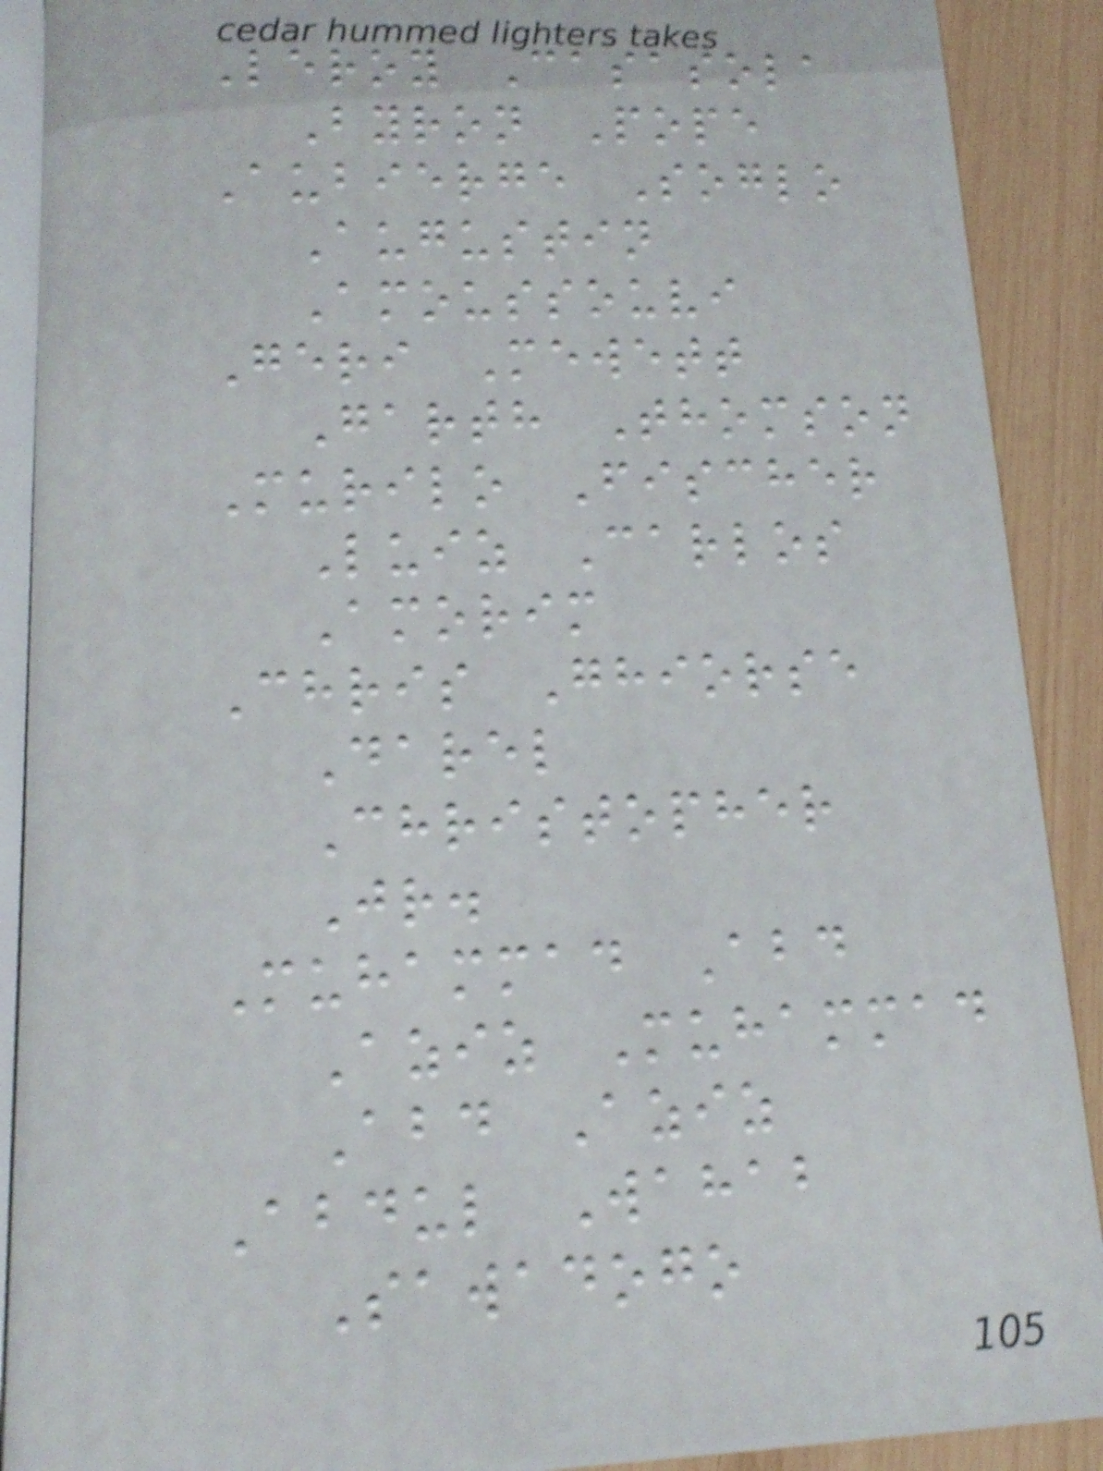Leroy Casasola
Byron Pope
Aubierge Soglo
Augustin
Amoussouvi
Geri Mewett
Garth Thomson
Murilo Fischer
Luiz Carlos
Amorim
Chris Ghiorse
Darel
Christopher
Jr.
Muhammad Abd
Aziz Muhammad
Abd Aziz
Abdul Wahab
Sawadogo
